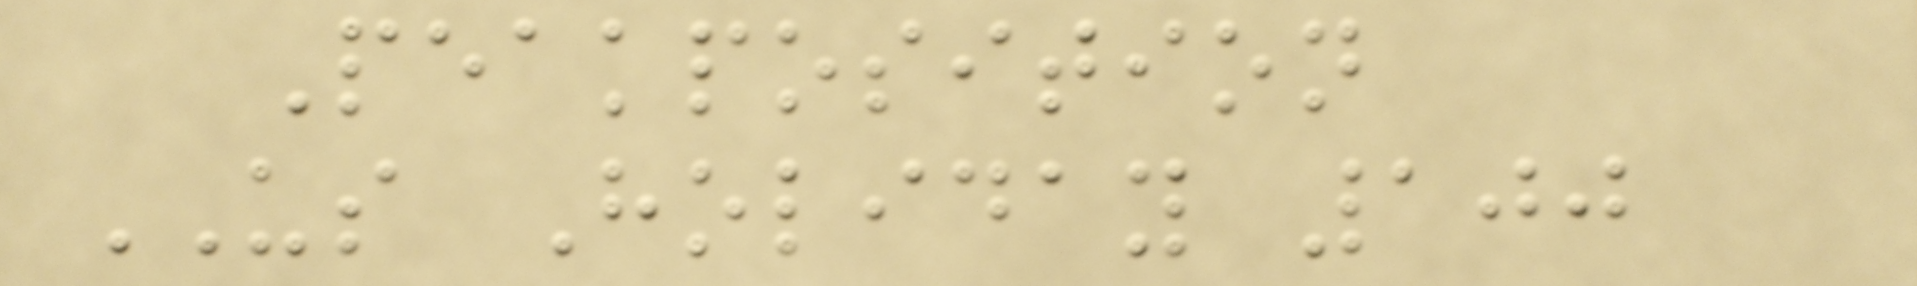Peakposition
US Holiday 100
